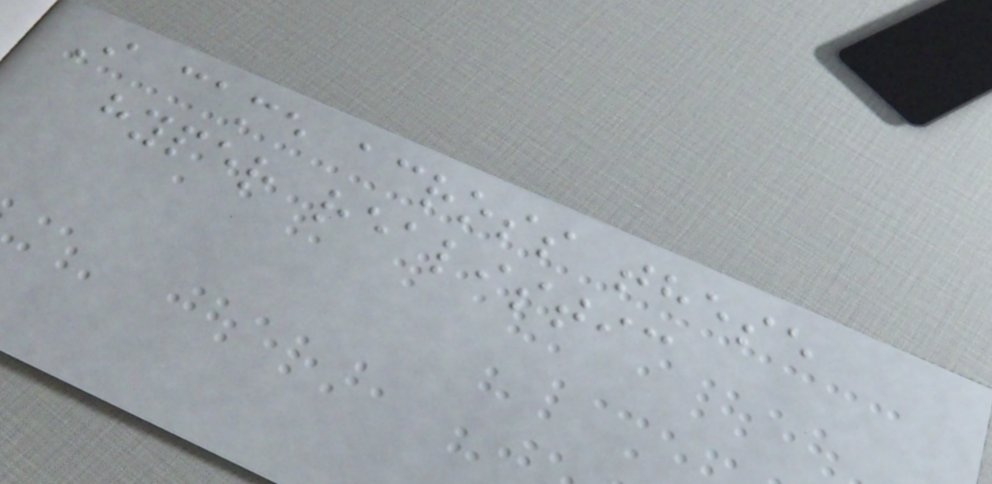I came across these
hyper realistic
